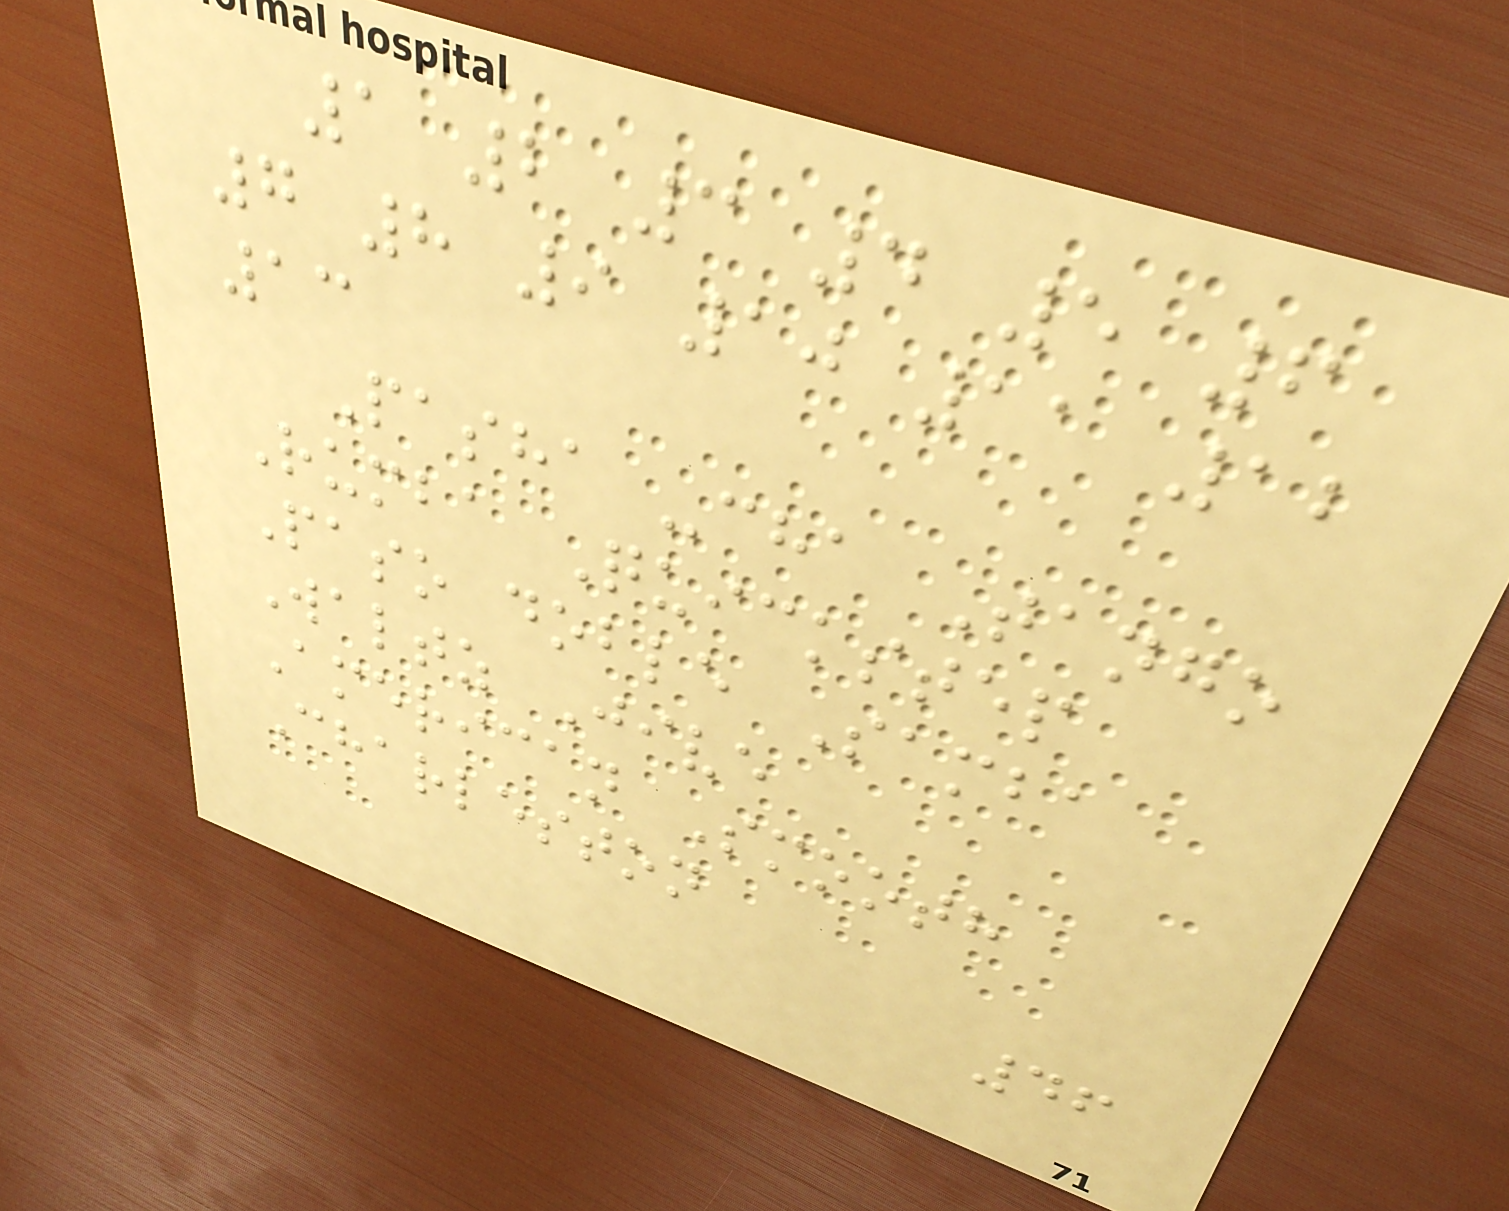1 2 3 4 5 6
7 8 9 10 11 12
13
Pasha -cha Tango
Rumba Quickstep
Paso doble Samba
Waltz Jive
American Smooth
Charleston
46
